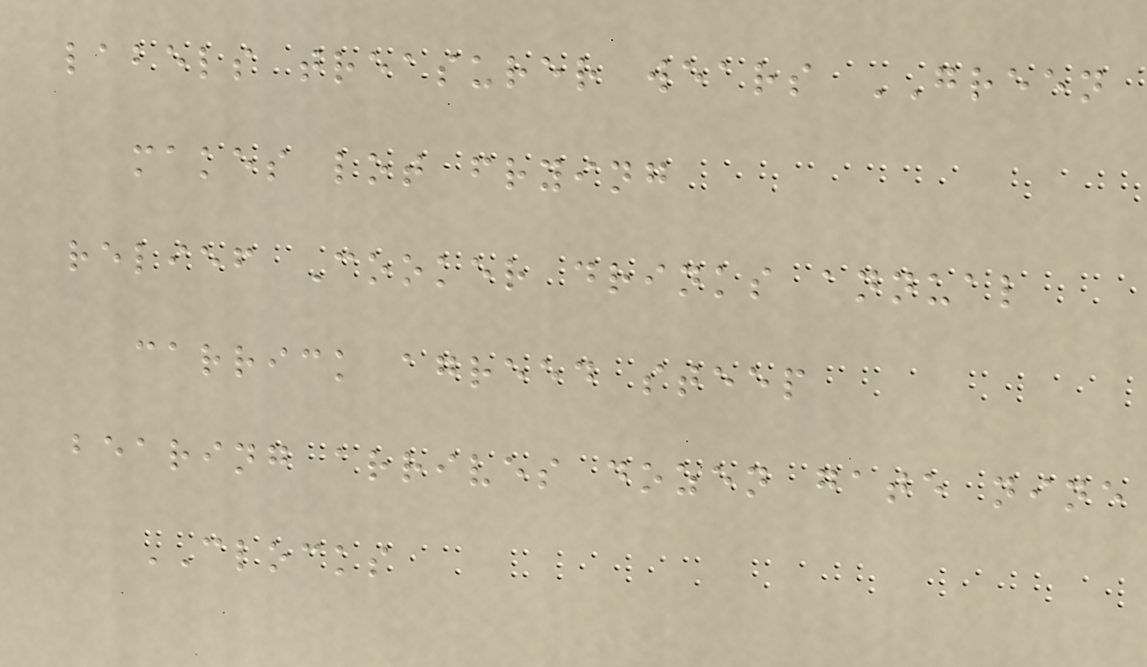labels treasurer wears GREEN
makes lot frying
relief Cooker drinks annual
carrick agreed steep
bearing arrives dozen gate nine
CLOCKS
